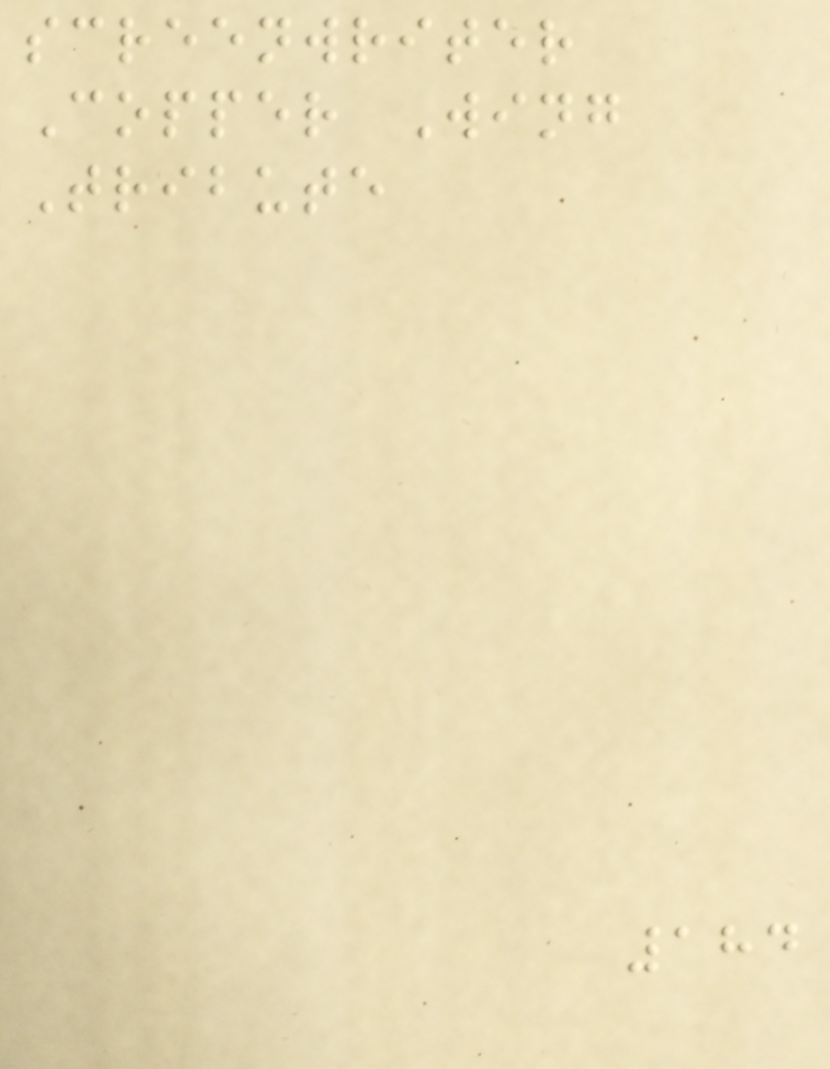screenwriter
Copper Wing
Tribute
184
